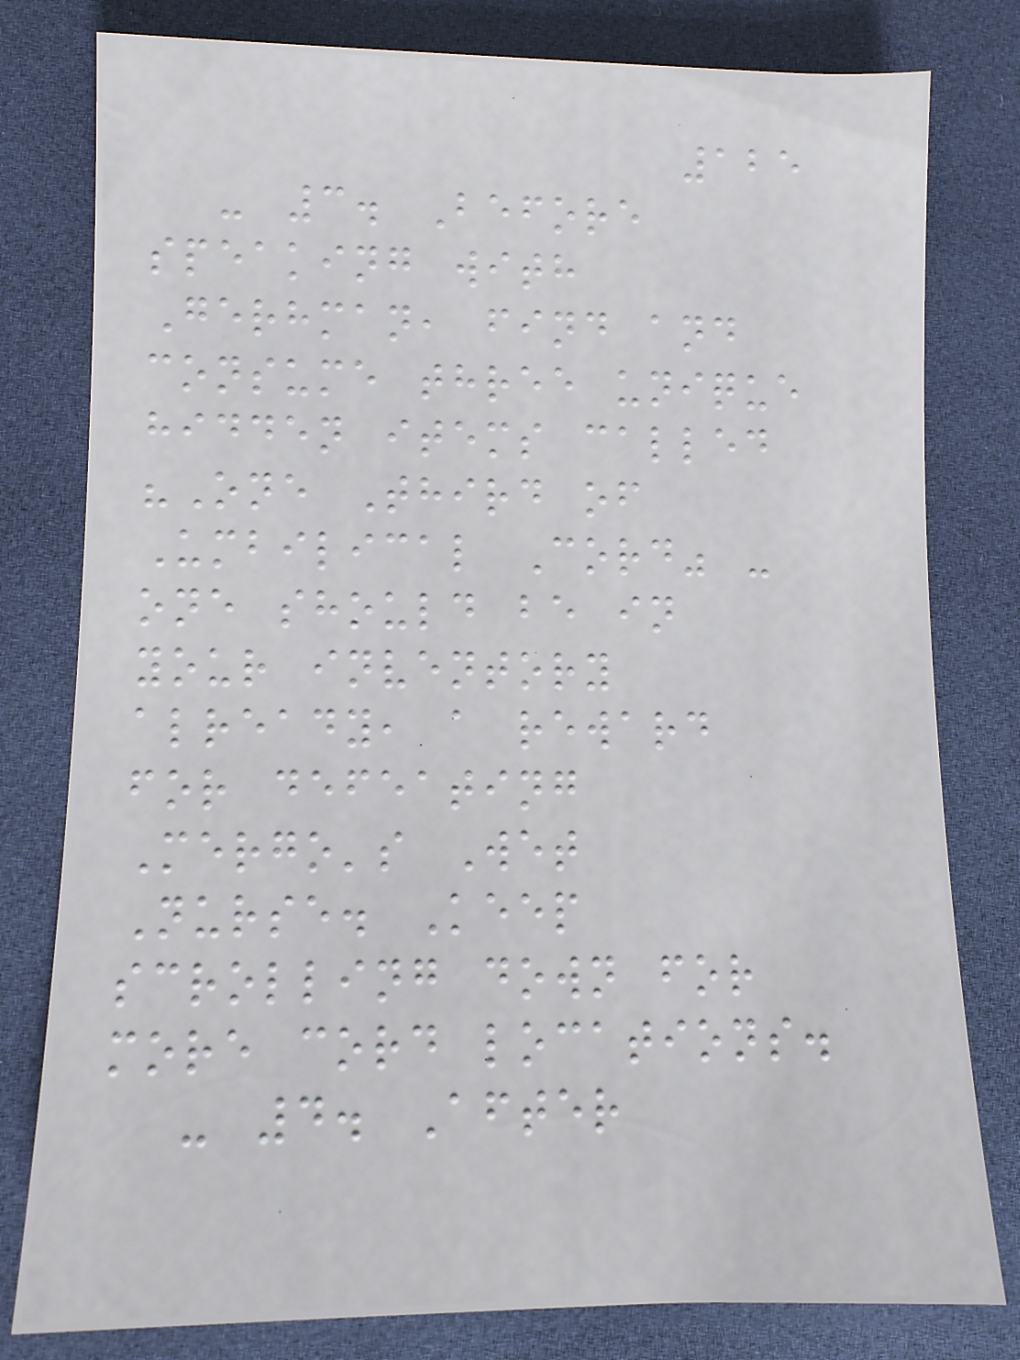125
- 3. Before
speaking with
Gerhman, find and
consume three unique
hidden items called
"One Third of
Umbilical Cord" -
one should be in
your inventory
already, a reward
for defeating
Mergo's Wet
Nurse. Keep
scrolling down for
more cord locations.
- 4. After
